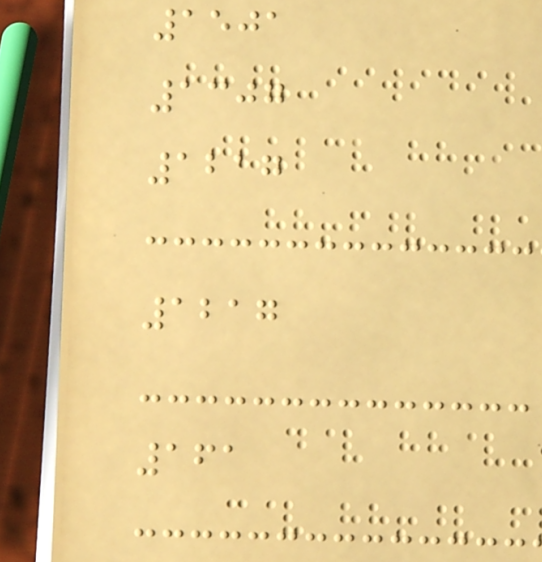1501
1307
1217
1217
161
